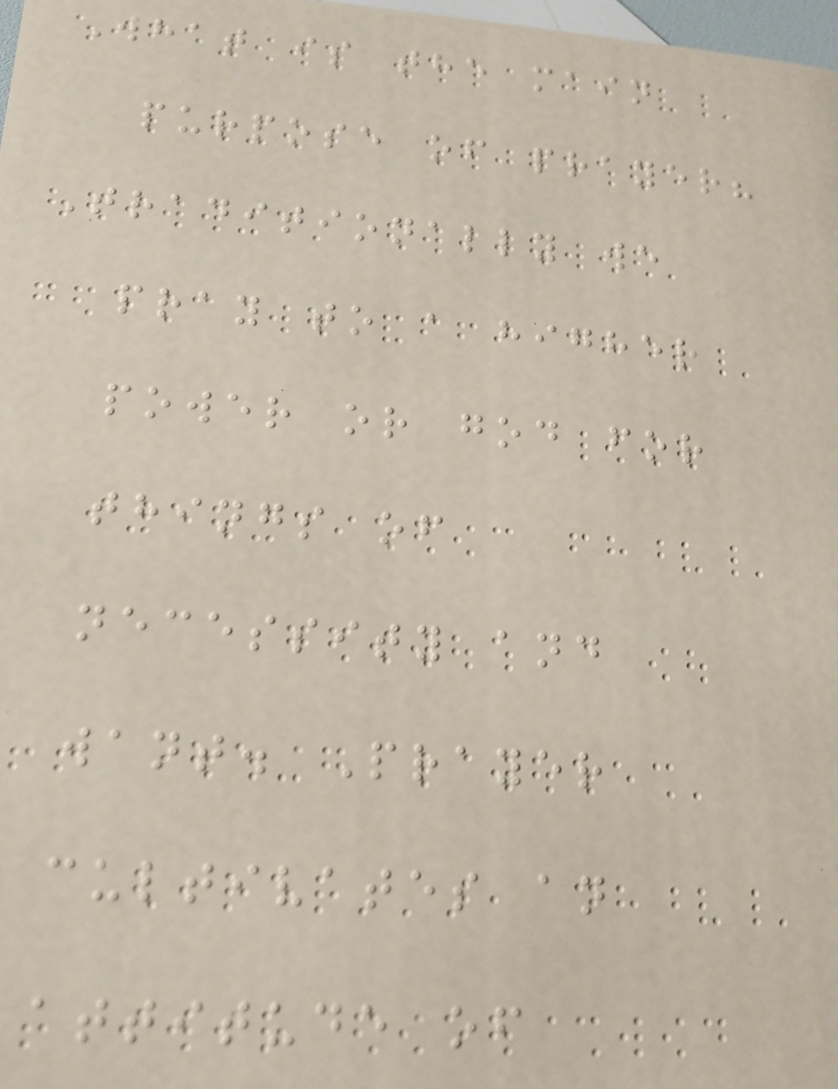What is the main
purpose of prayer?
Traditionally we
pray to a higher
power or god for
things of
necessity and
want. Prayer
cultivates an
attitude of
